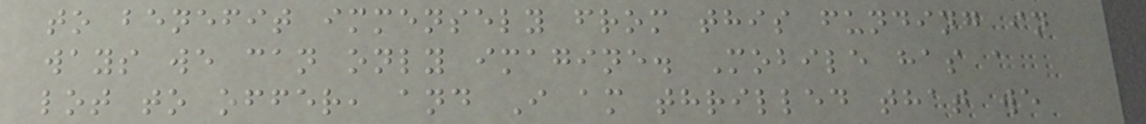to benefit immensely from this funding in
ways we can only imagine. Mobile has a
lot to offer, and I am thrilled that we
